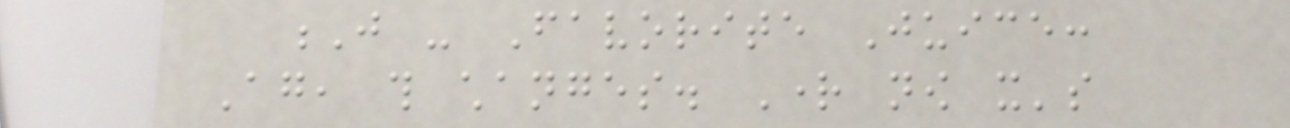J - Favorite Juice:
Again, this changes. Right now it's
